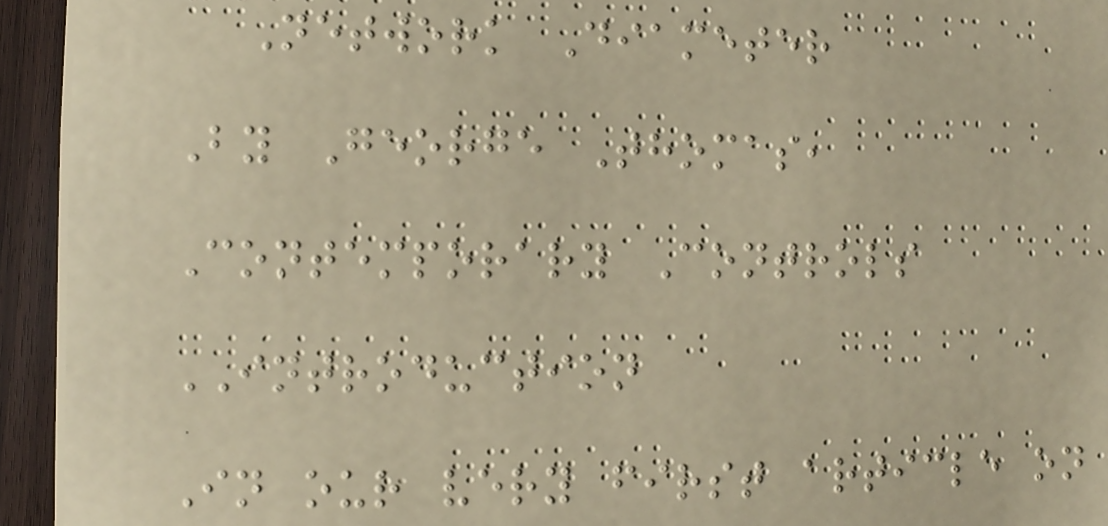Network Diameter
By George Thomas,
Contemporary Controls
INTRODUCTION
In our very first article on
